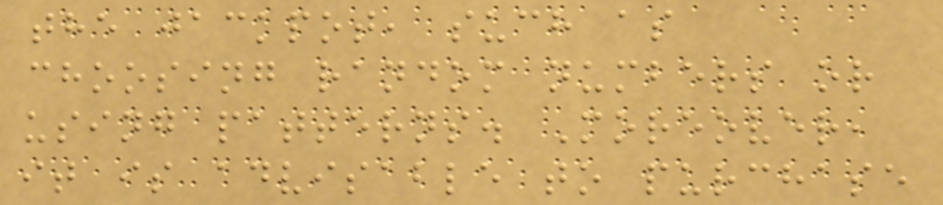the jackpot, such as
choosing random numbers or
using patterns. Moreover,
it is advisable to purchase
